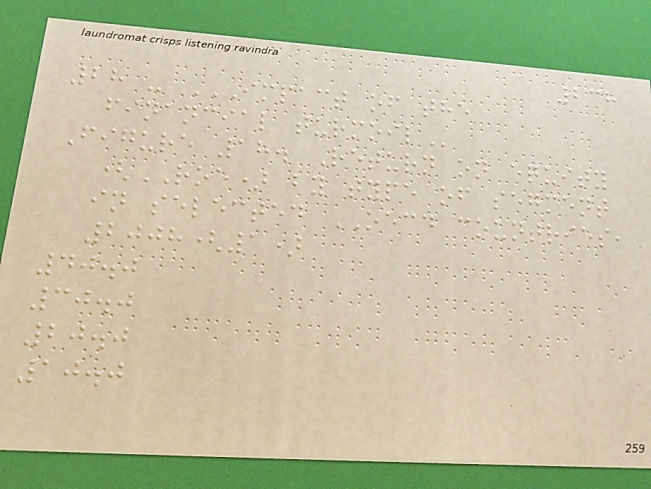238
28 - IMPACT OF THE
FINANCIAL TURMOIL
Figure 18. Return on equity
(ROE) by type of segment
in selected OECD countries,
2008(1)
40.0
30.0
20.0
10.0
